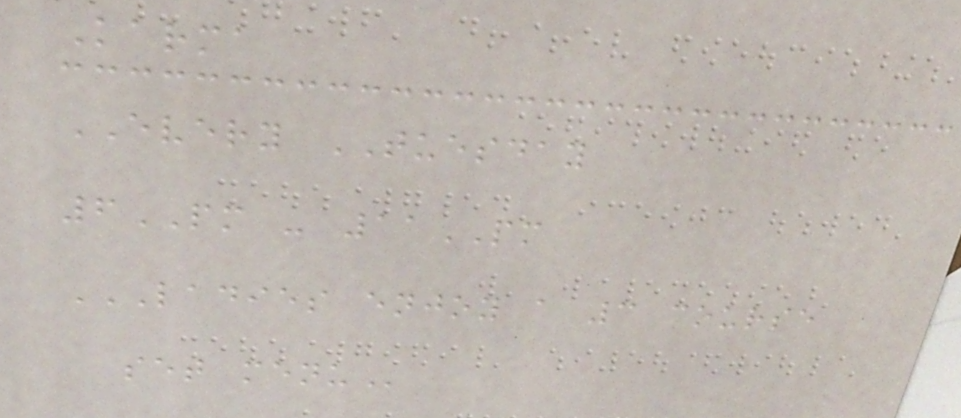Karma
EVERY TUESDAY
6PM - 11PM
LADIES ENJOY A 3 COURSE
SET MENU
